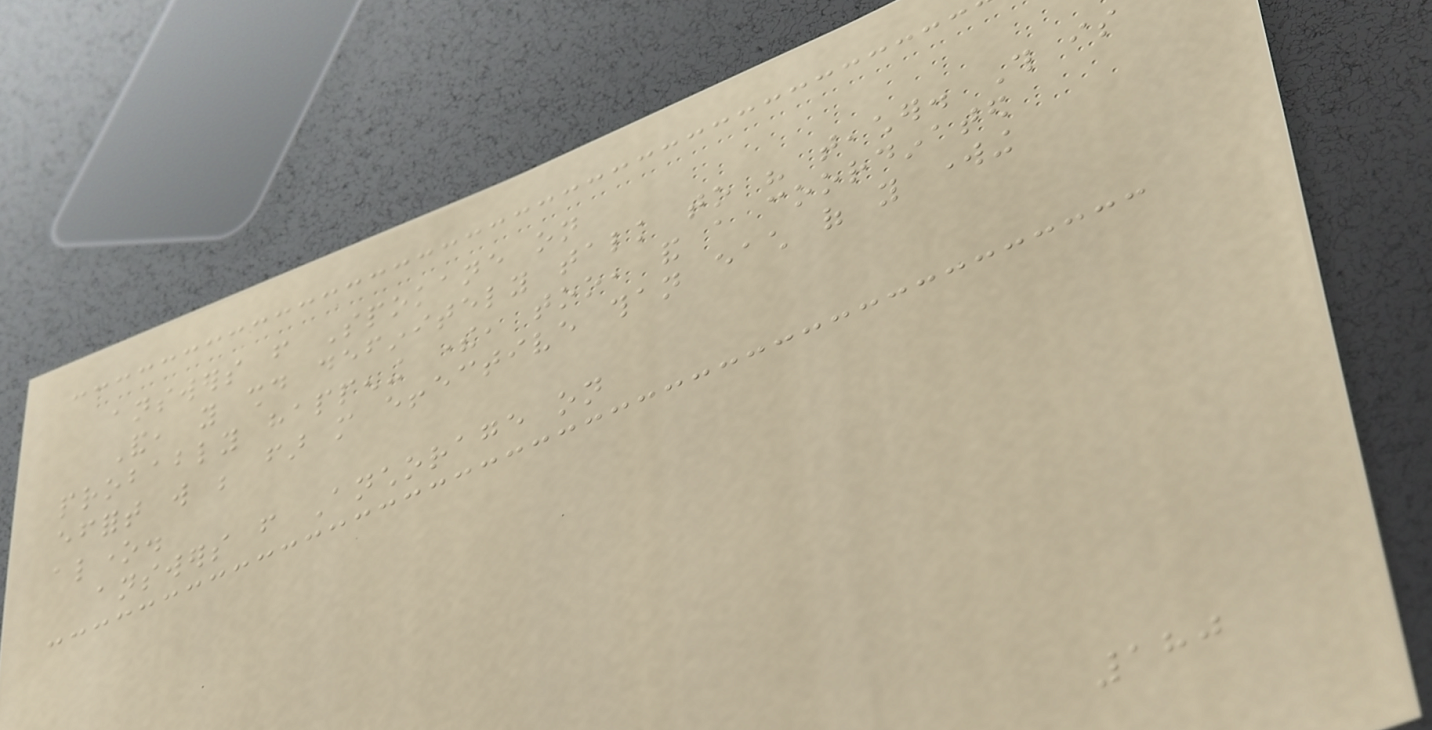answers from Spokane on
And, you should definitely talk to his teacher. This is
probably happening there, too, and a coordinated
effort will be far more effective than each of you working
alone.
answers from Anchorage on
180
